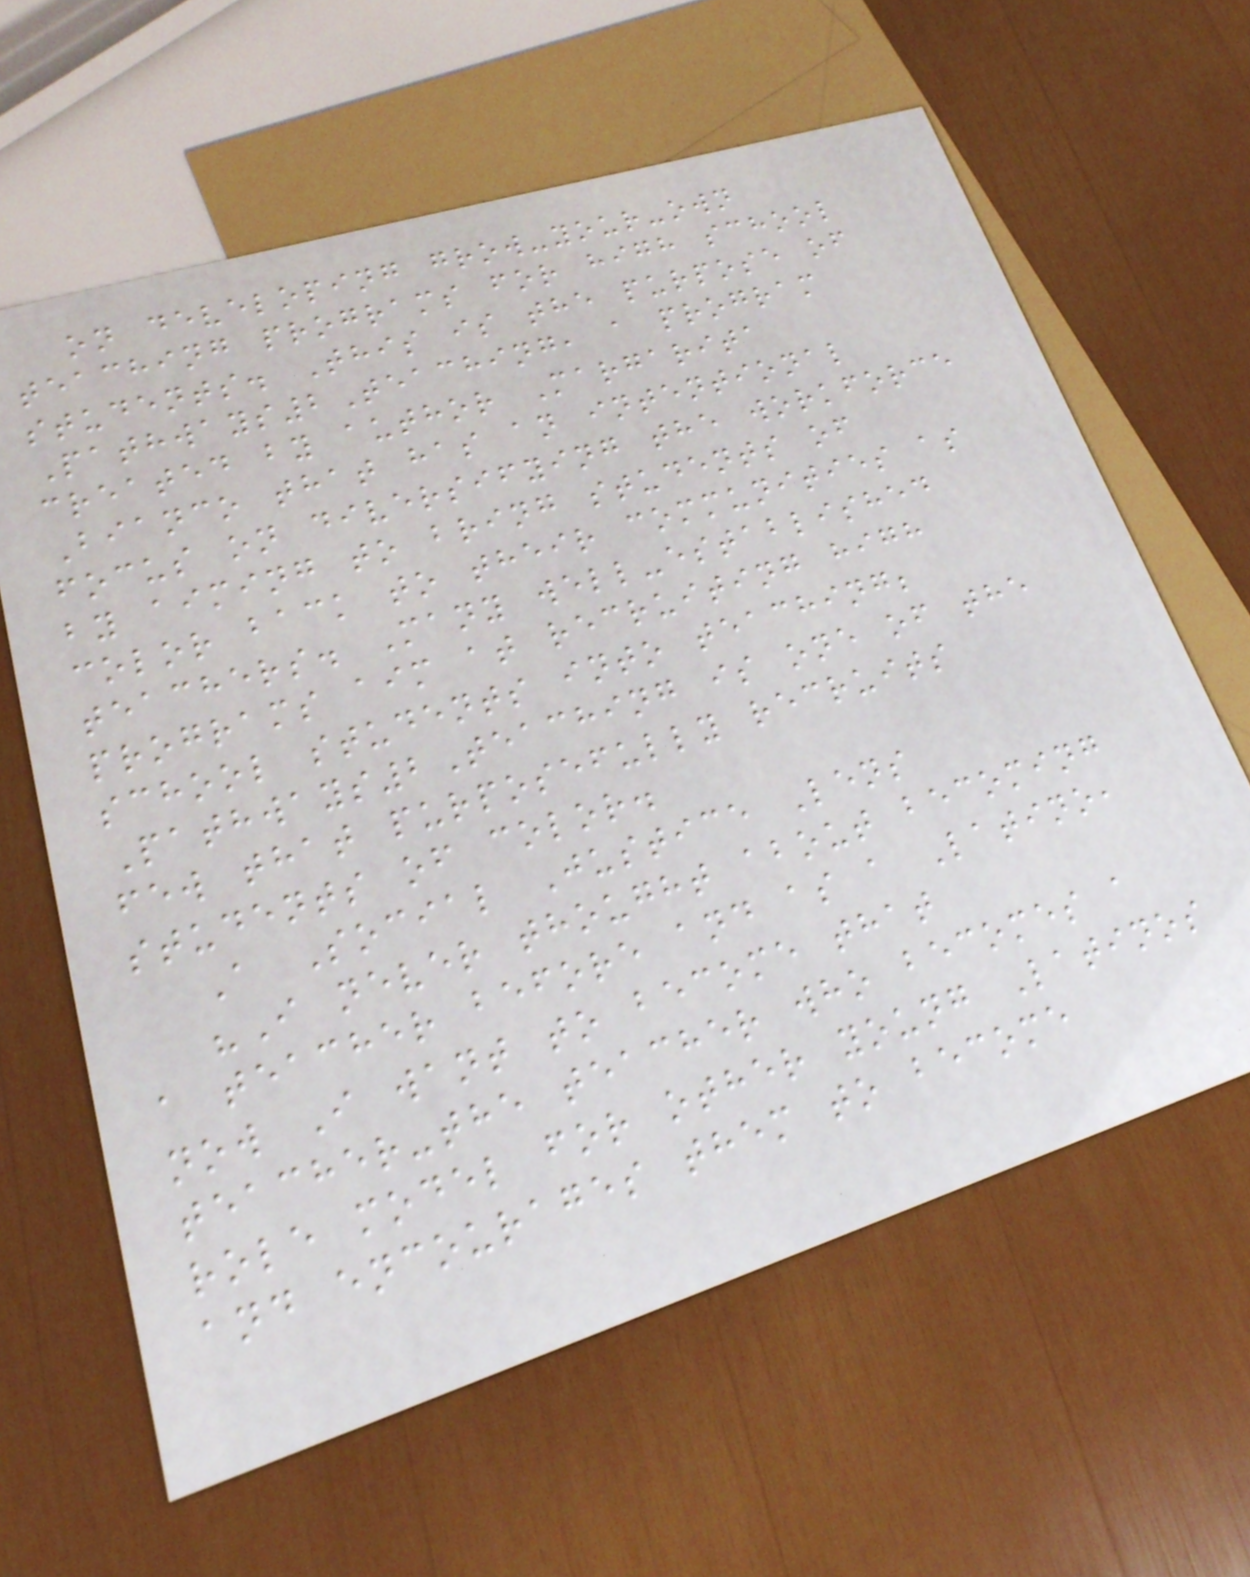on developing grow-your-own
teaching programs for high school
students. This is the purpose of
Pathways2Teaching, a program
created by author Margarita
Bianco that has an intentional
focus on diversifying the workforce
by aiming to bring students of
color back to their communities as
teachers. Many well-established
programs aim at recruiting high
school students into teaching;
Pathways2Teaching is one of the
few that purposefully recruits
students of color.
A Social Justice Lens
"I never thought about becoming
a teacher before and as a Latino,
now I want to become that
teacher-the teacher who becomes a
role model for other young Latinos
and encourages them to become
